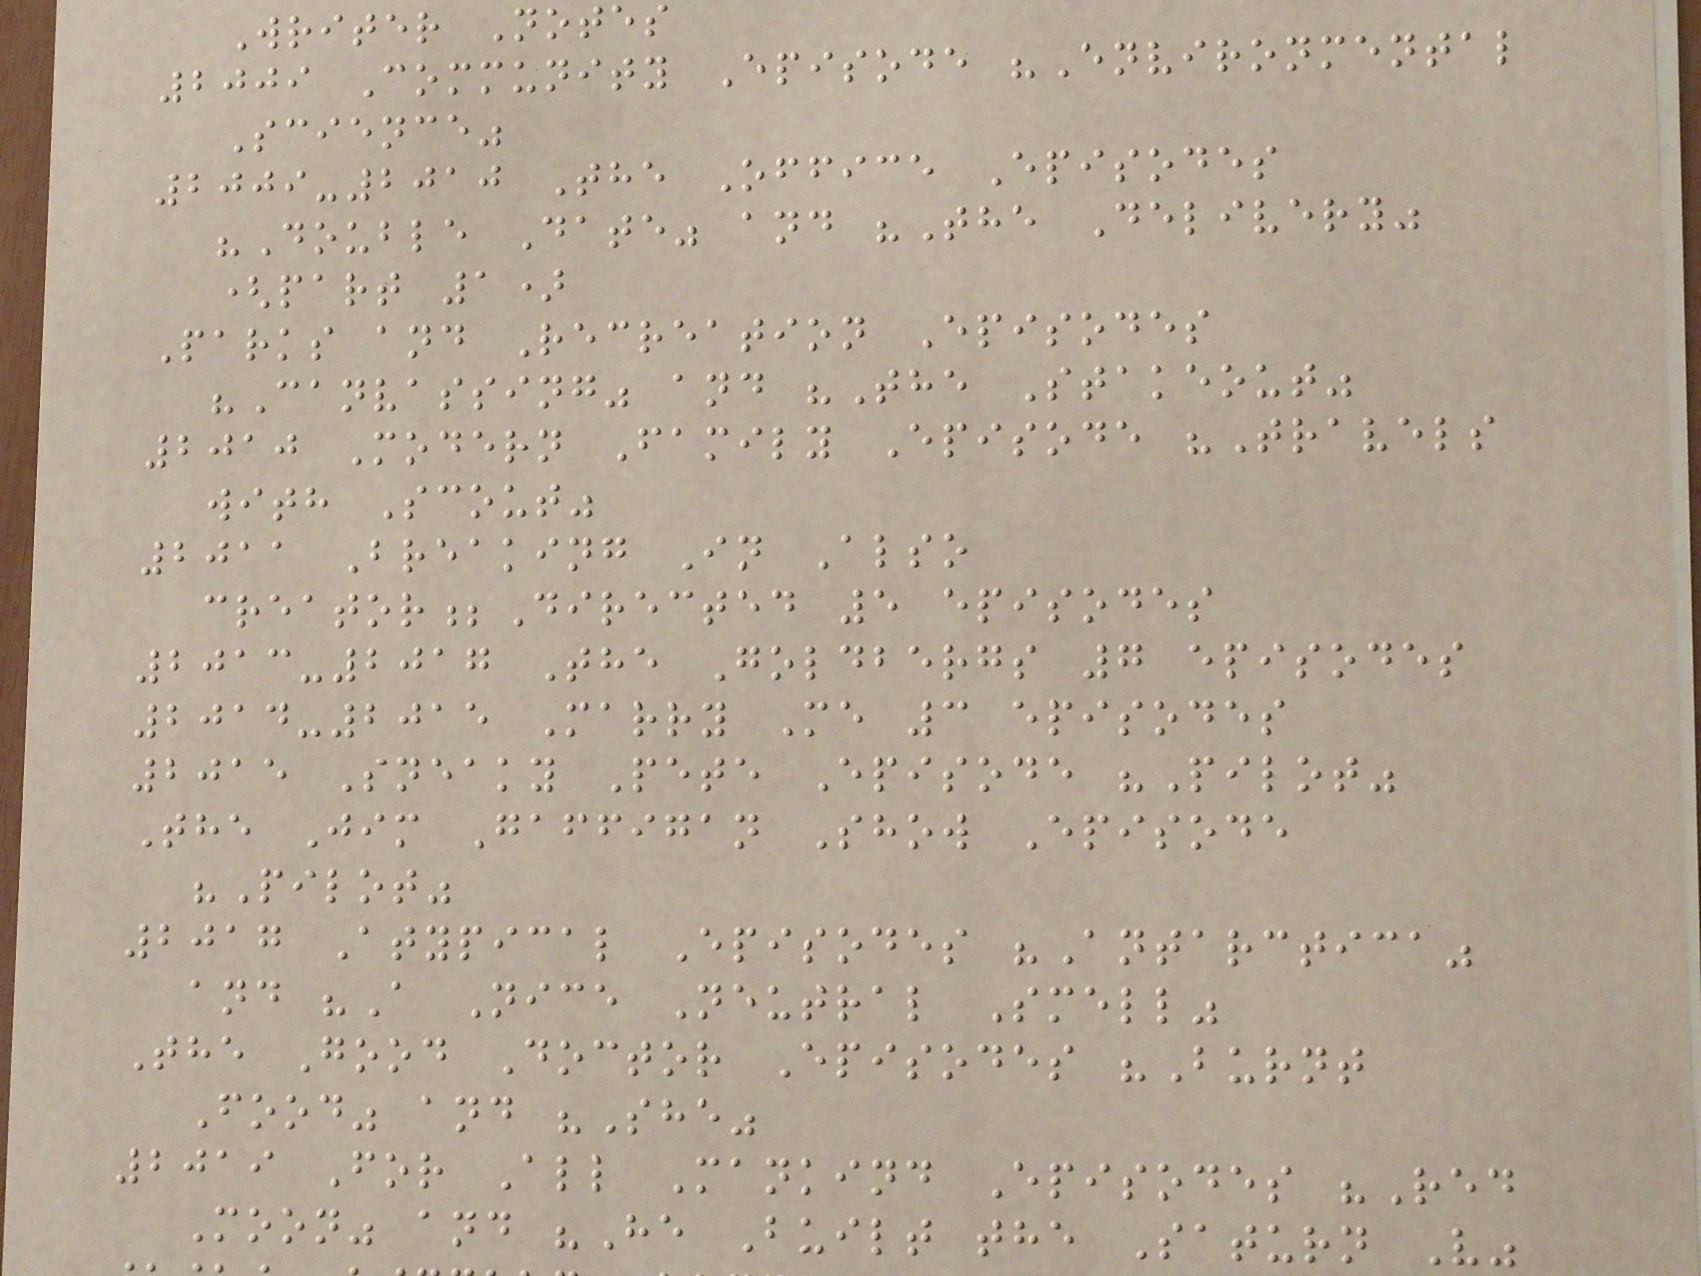Writer Notes
2009 Community Episode "Environmental
Science"
2009-2010 The Office Episodes
"Double Date" and "The Delivery"
(part 1)
Parks and Recreation Episodes
"Canvassing" and "The Stakeout"
2010 Modern Family Episode "Travels
with Scout"
2011 Breaking In Also
creator;Directed 5 episodes
2013-2017 The Goldbergs 7 episodes
2014-2015 Marry Me 3 episodes
2015 Sneaky Pete Episode "Pilot"
The Jim Gaffigan Show Episode
"Pilot"
2017 Atypical Episodes "Antarctica"
and "A Nice Neutral Smell"
The Good Doctor Episodes "Burnt
Food" and "She"
2019 For All Mankind Episodes "Red
Moon" and "He Built the Saturn V"
